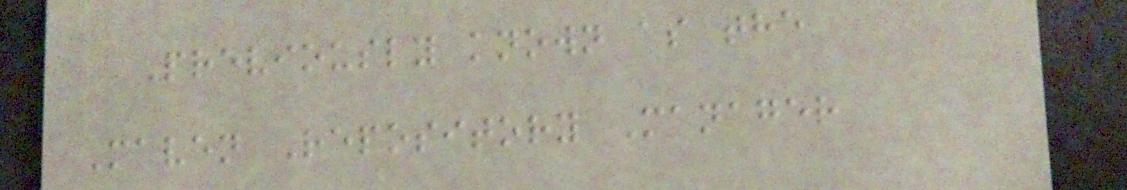Previously known as the
Maven Repository Manager
